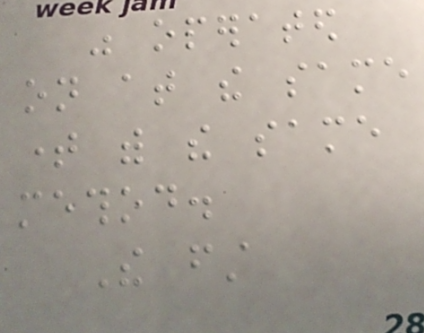was operated
on at the same
time with the same
method.
The first
